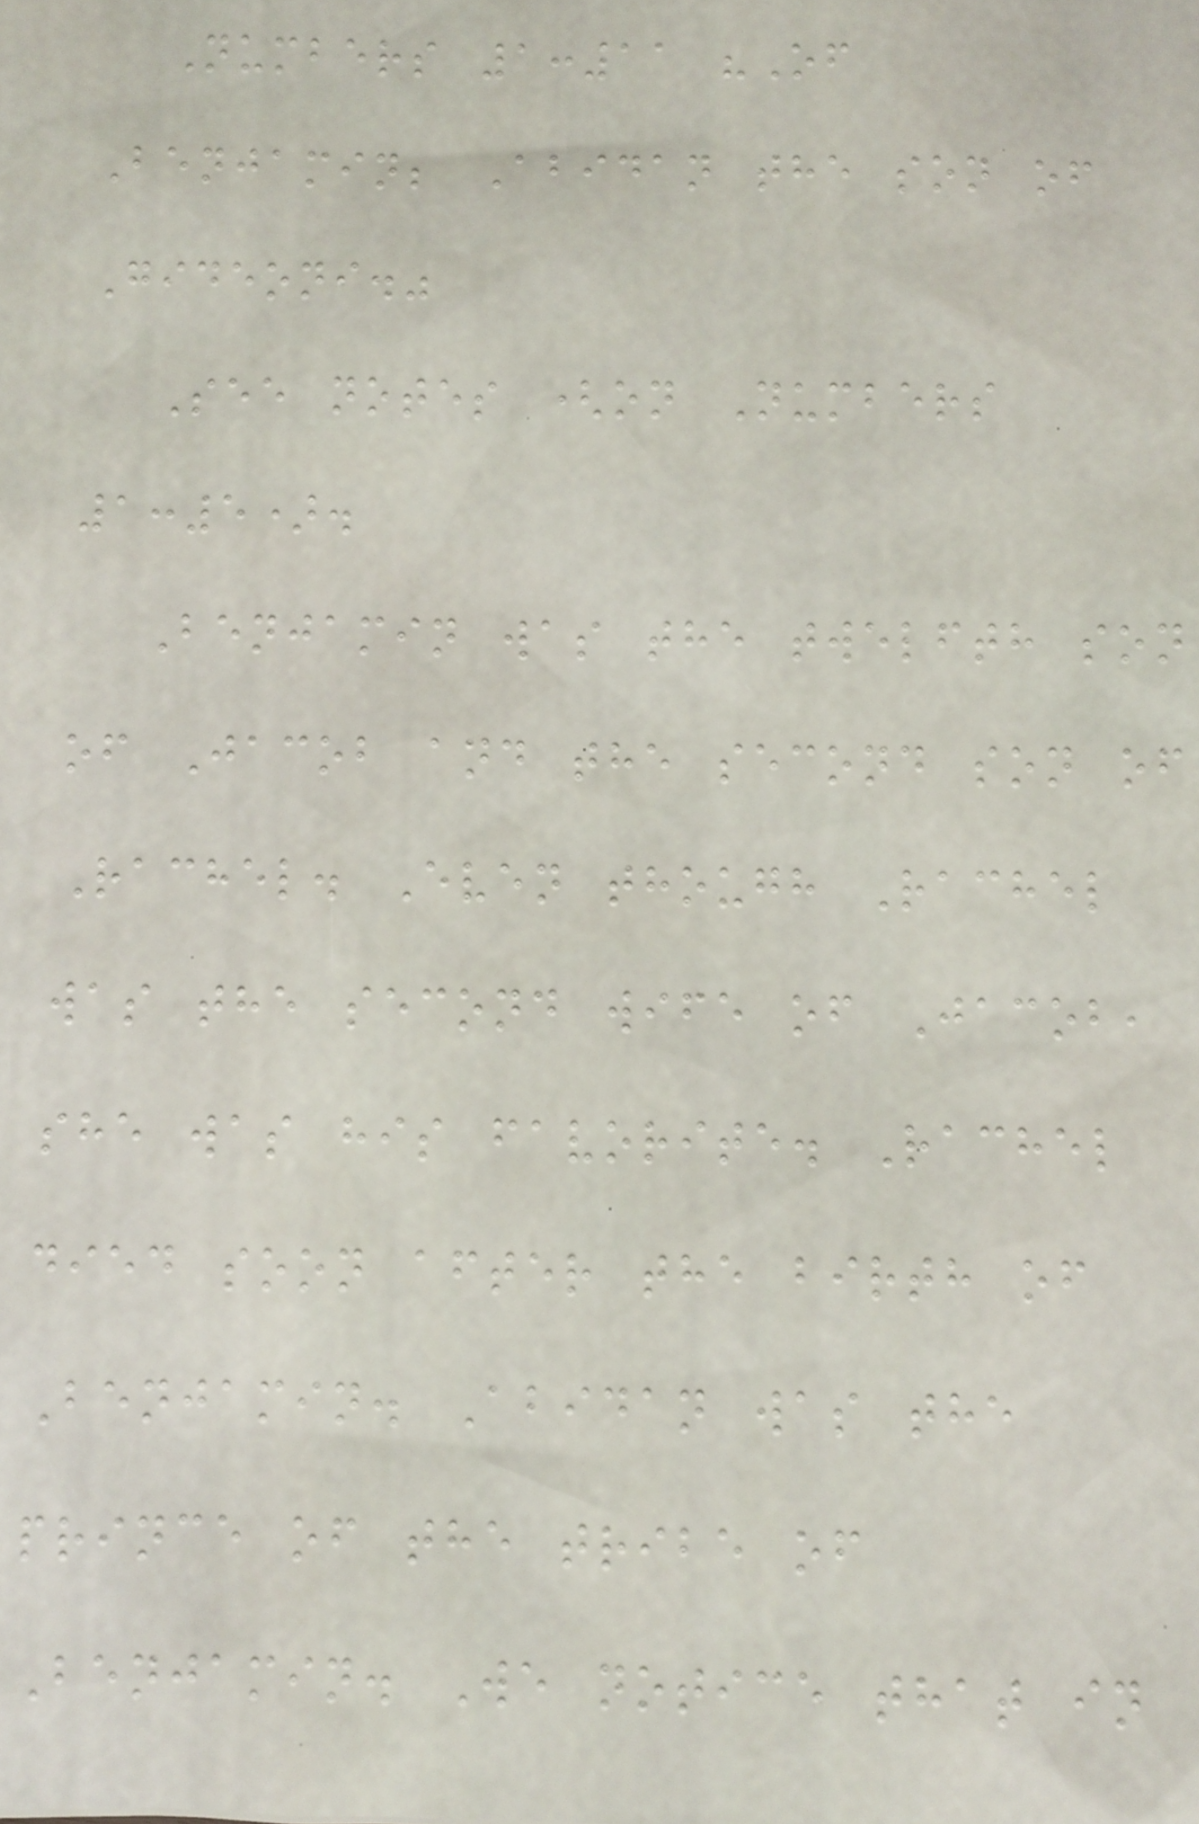Numbers 1:11 "Of
Benjamin; Abidan the son of
Gideoni."
See notes (on Numbers
1:5).
Benjamin was the twelfth son
of Jacob and the second son of
Rachel. Even though Rachel
was the second wife of Jacob,
she was his favorite. Rachel
died soon after the birth of
Benjamin. Abidan was the
prince of the tribe of
Benjamin. We notice that in
